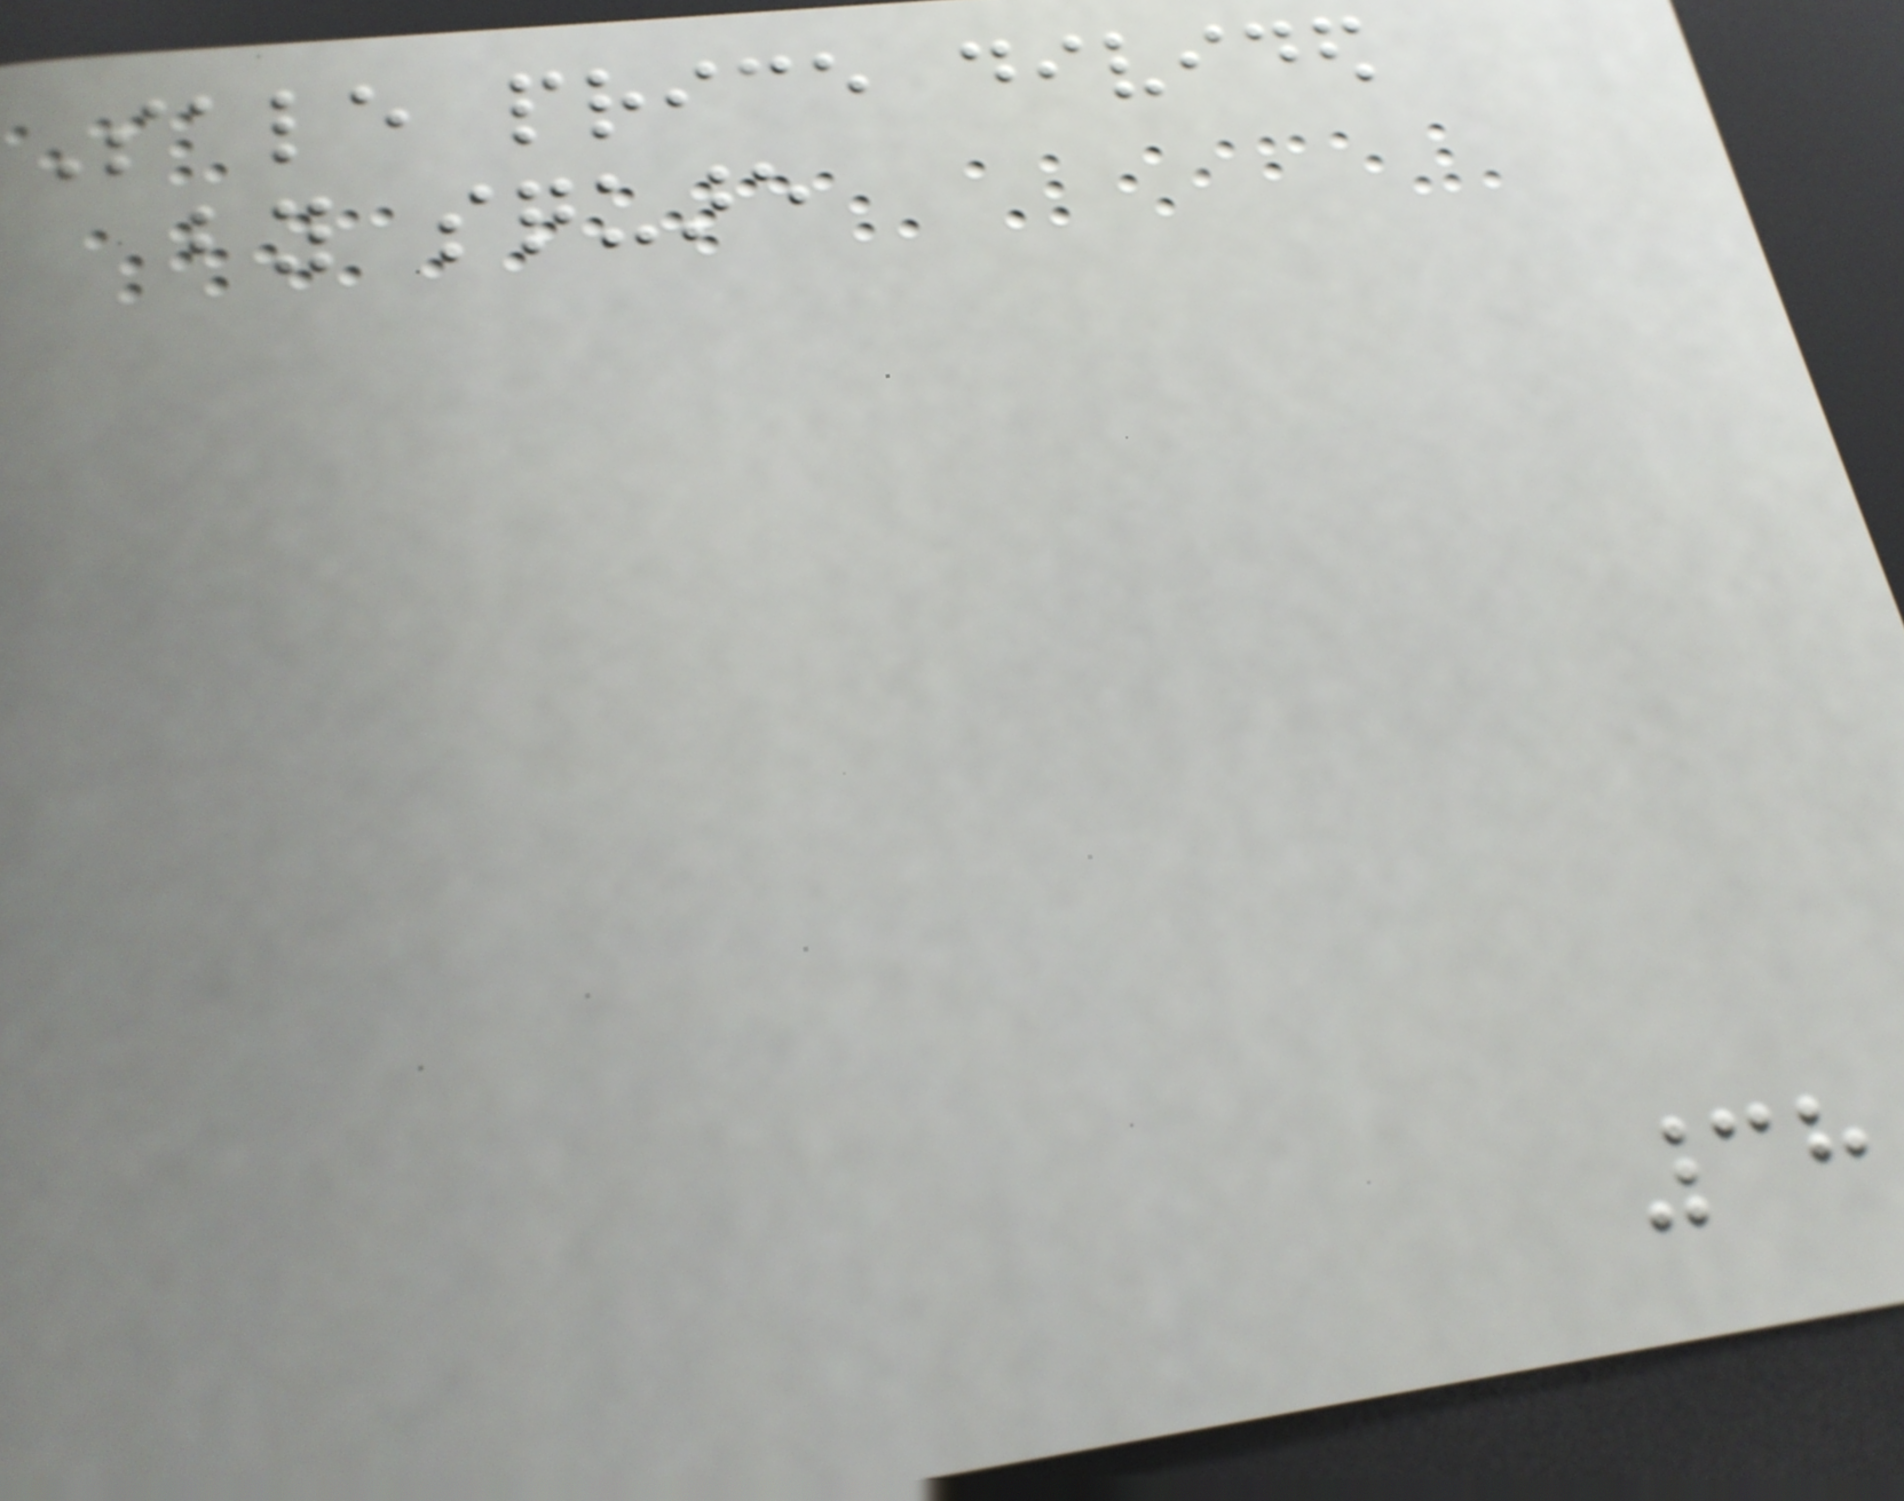Sale price divided
by square
38
